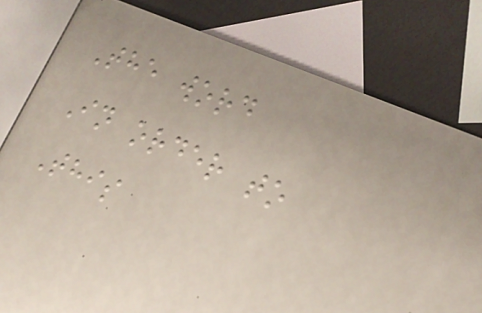The word
In order to
This
